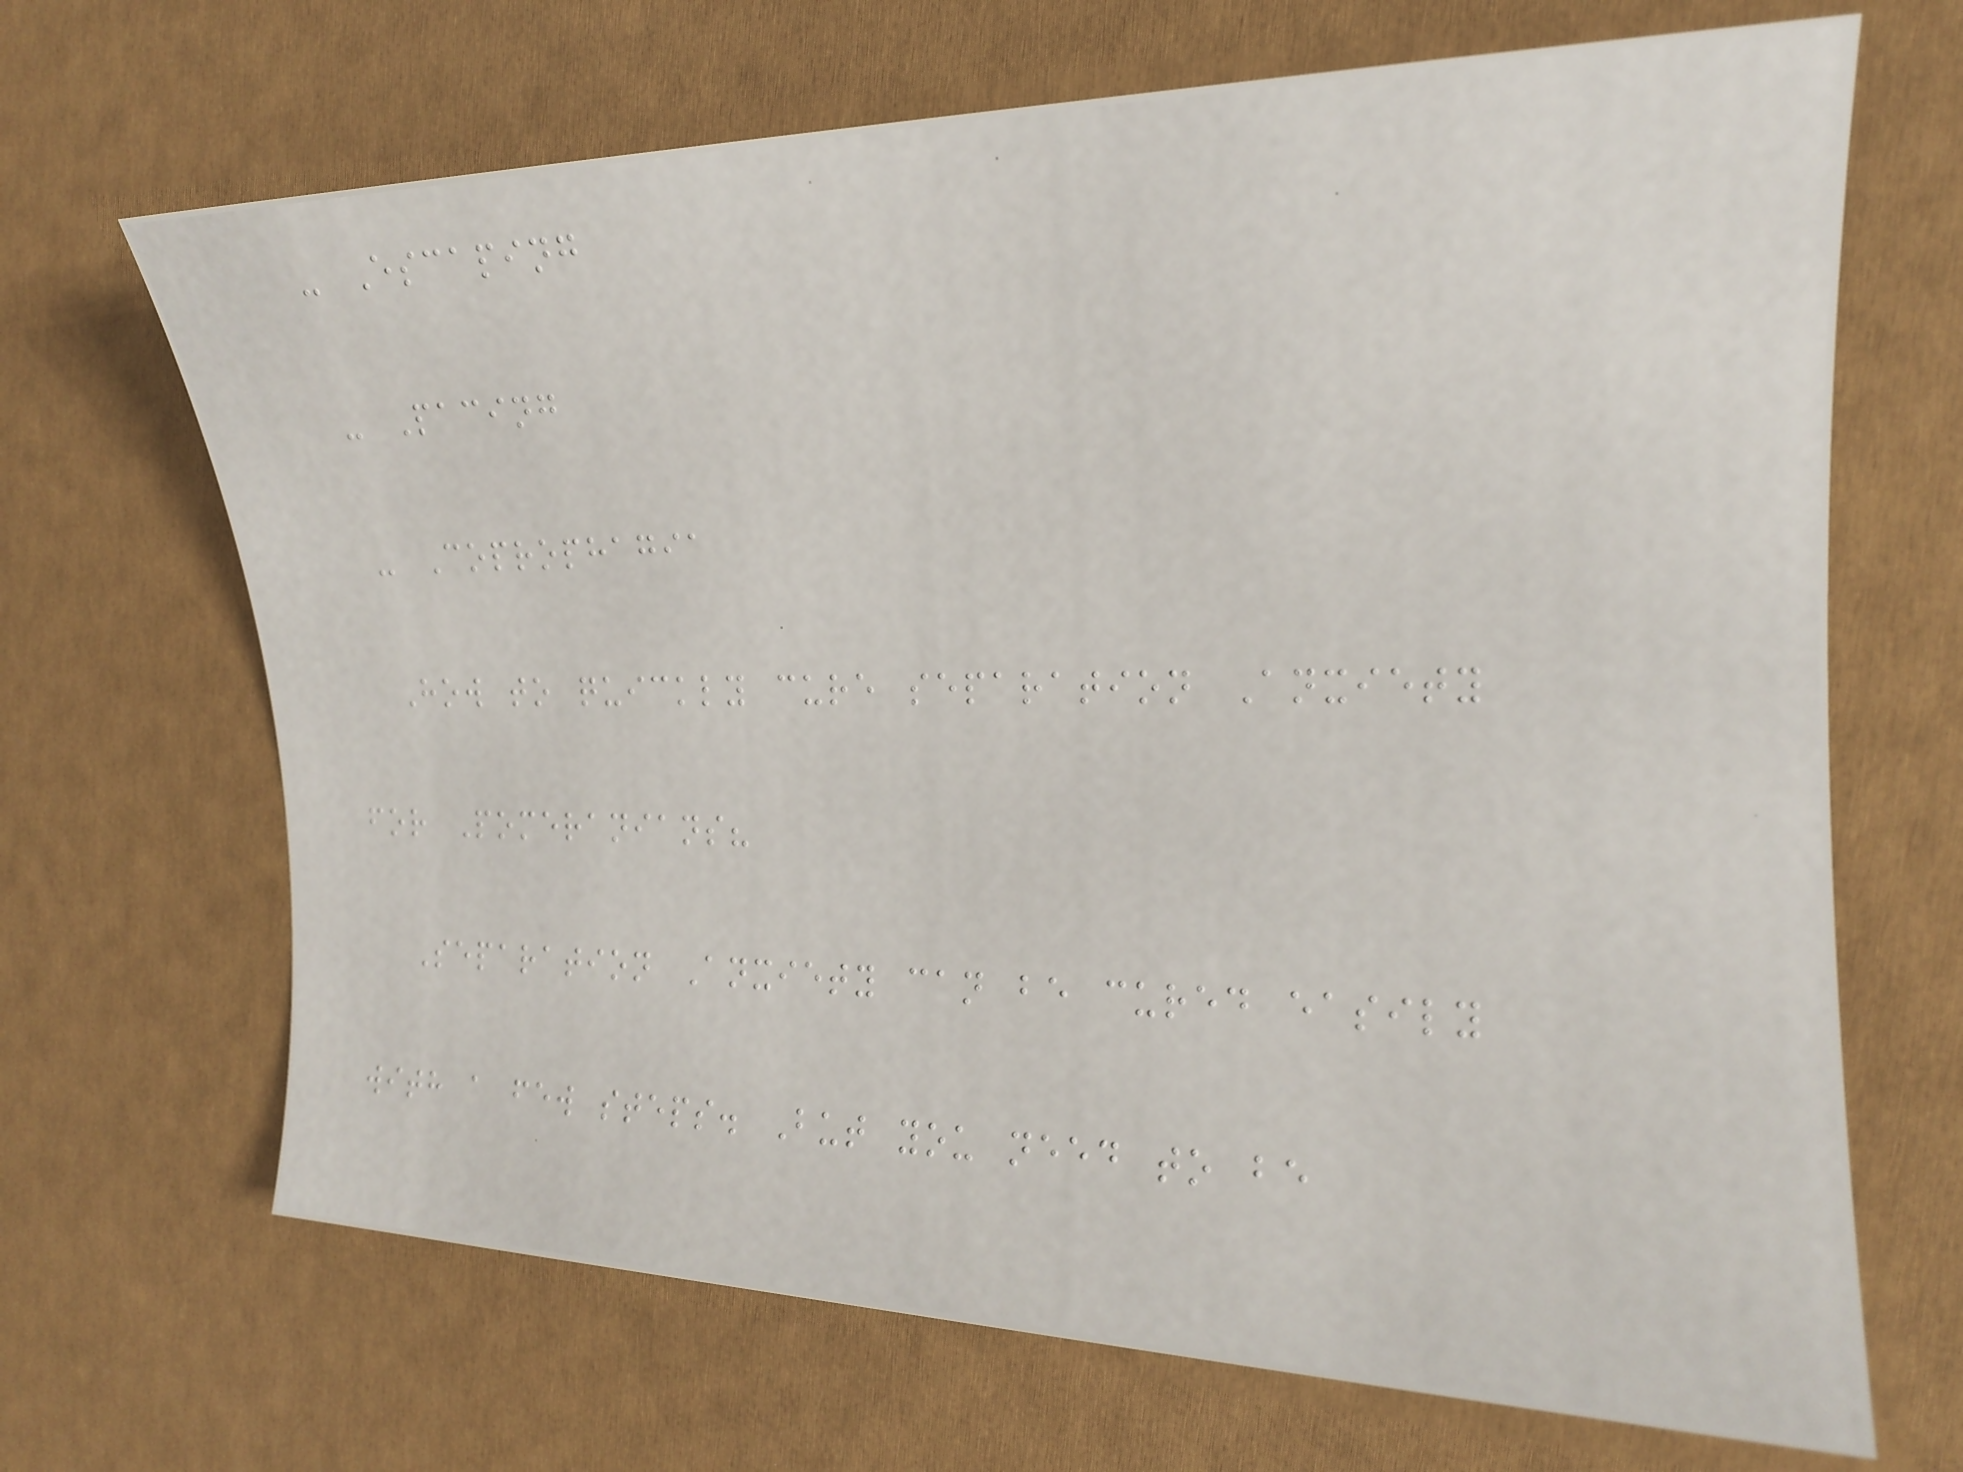- Escaping
- Pacing
- Coprophagia
How to quickly cure separation Anxiety
for Pomeranians?
Separation Anxiety can be cured easily
with a few steps. But you need to be
